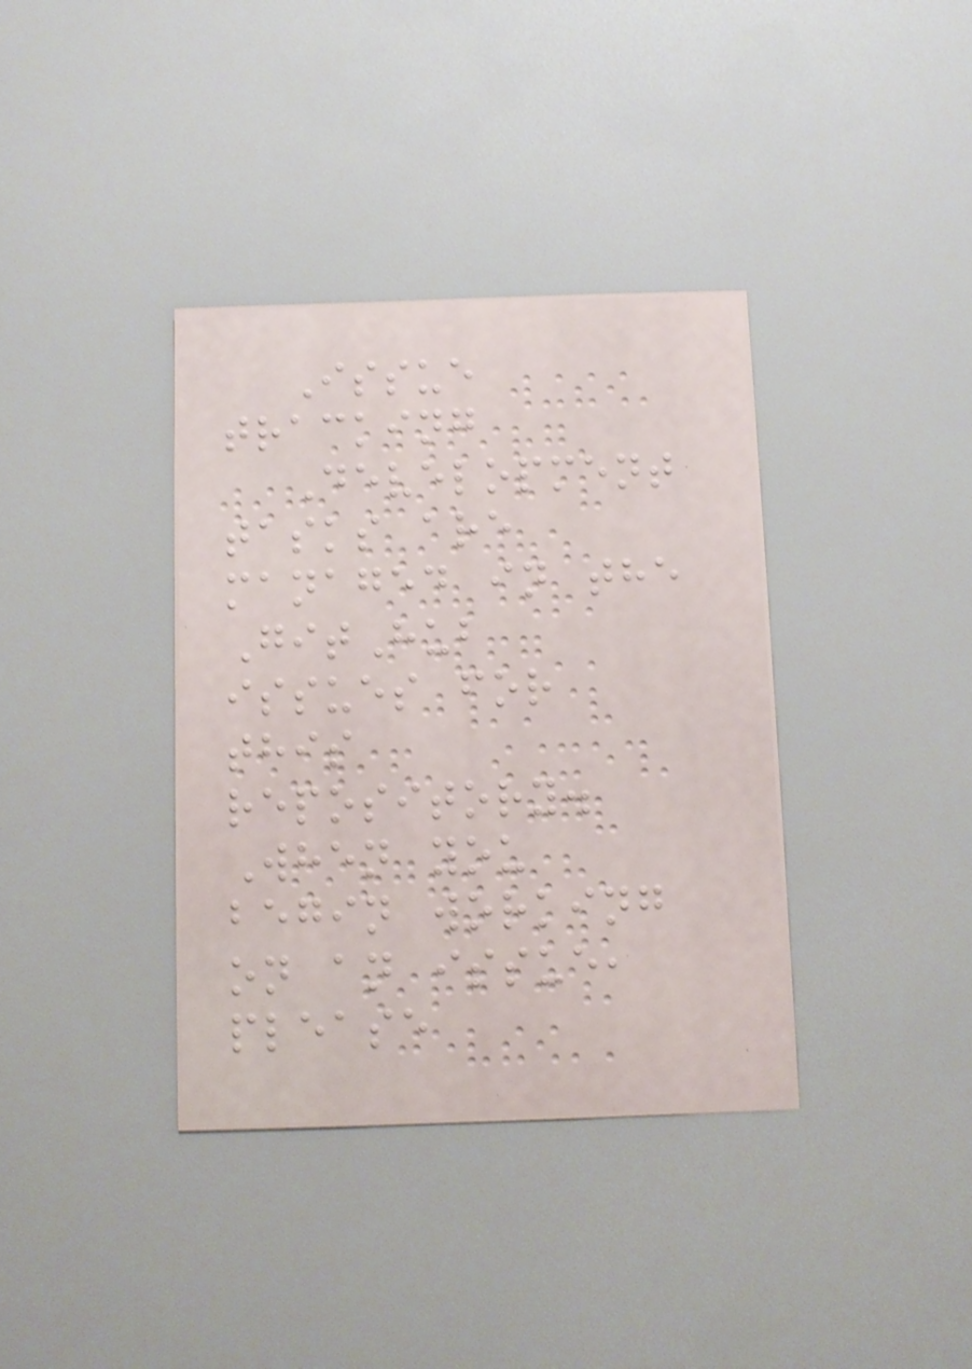Issue
tracking
Development
tasks are
managed in the
GitHub
issues for
this
repository.
When you
begin working
on an issue,
please
